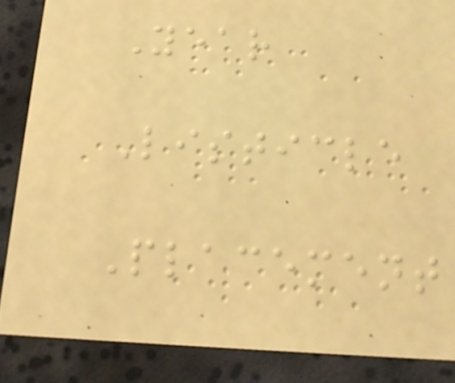Year
Listicle
Placement
